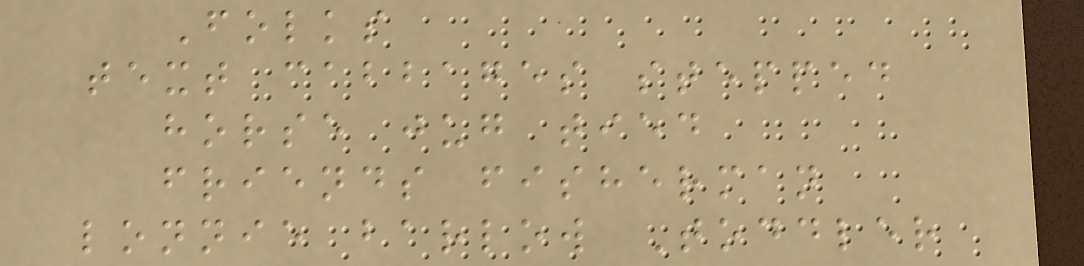Folks
text cabbages stepped
horse jug tied
friends fisherman
lonnie barlow Toddler
